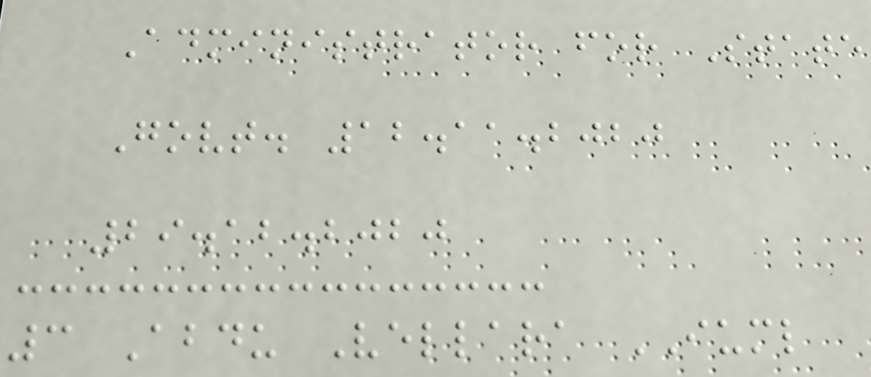Administrator for State
Govt. 12.11.2020
29.12.2020
3 Abdu Vellara IUML
